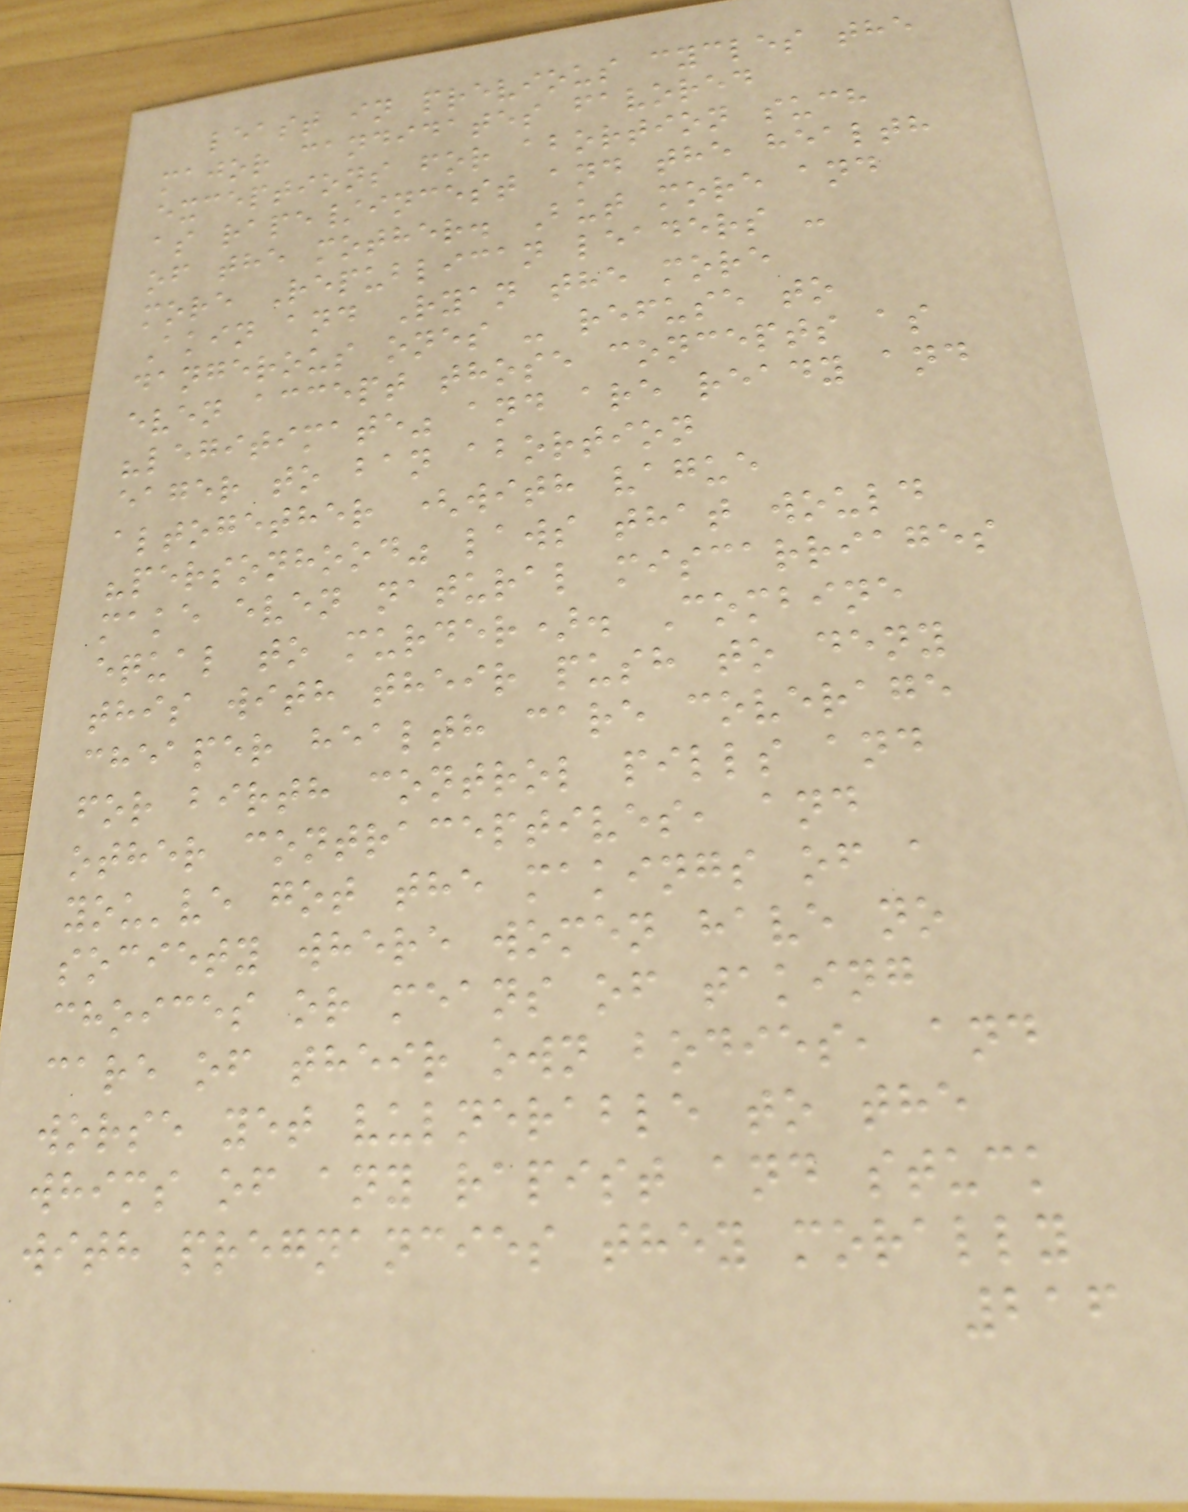least in previous cycles the
major candidates favored
exceptions for abortion such
as rape/incest and the health
of the mother. But more and
more Republican leaders -
Akin and Ryan the more
dangerous ones - refuse to
even accept those concepts as
"legitimate" and are ready and
eager to ban abortion
altogether (with vague
"personhood" laws that would
make even natural miscarriages
equal to murder). Combine
this with their push to deny
cheaper health care coverage
for birth control pills and
other contraceptives, and
you've got the makings of a
society where women have no
choices or means of taking
care of their own bodies, and
worse yet vulnerable to the
whims of any rapist and stuck
with pregnancies they morally
216
